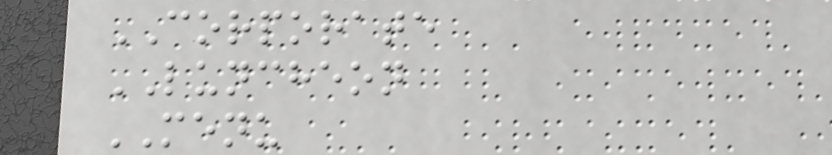CORPORATE
LUNCHEON
MENU
